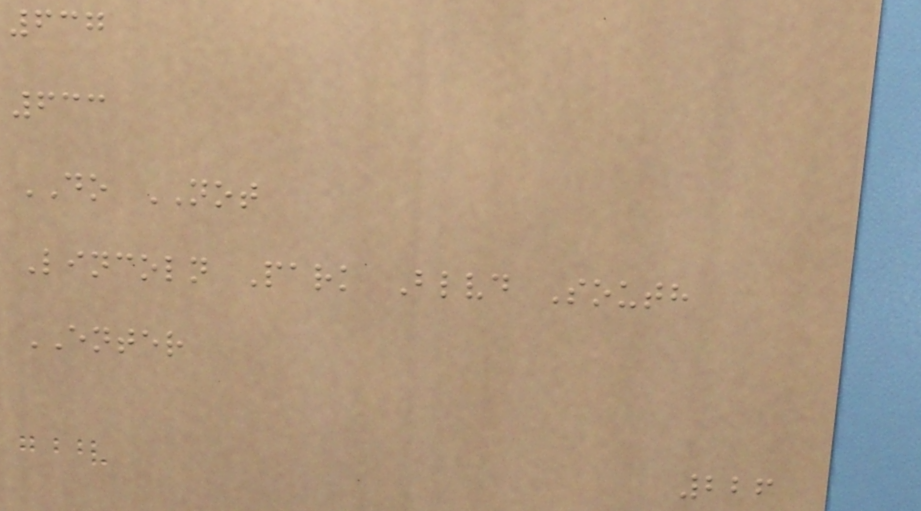637
633
DO NOT
Lincoln Park Blvd South
ENTER
226
